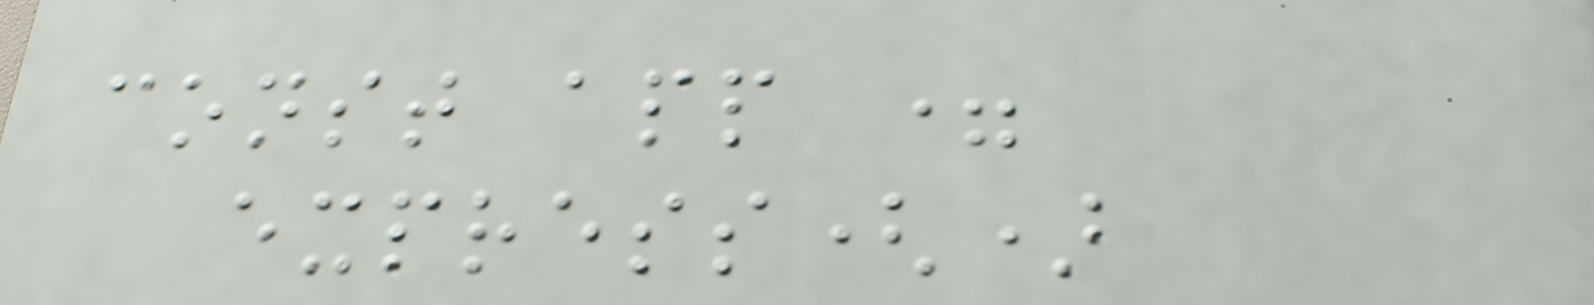const app =
express()
